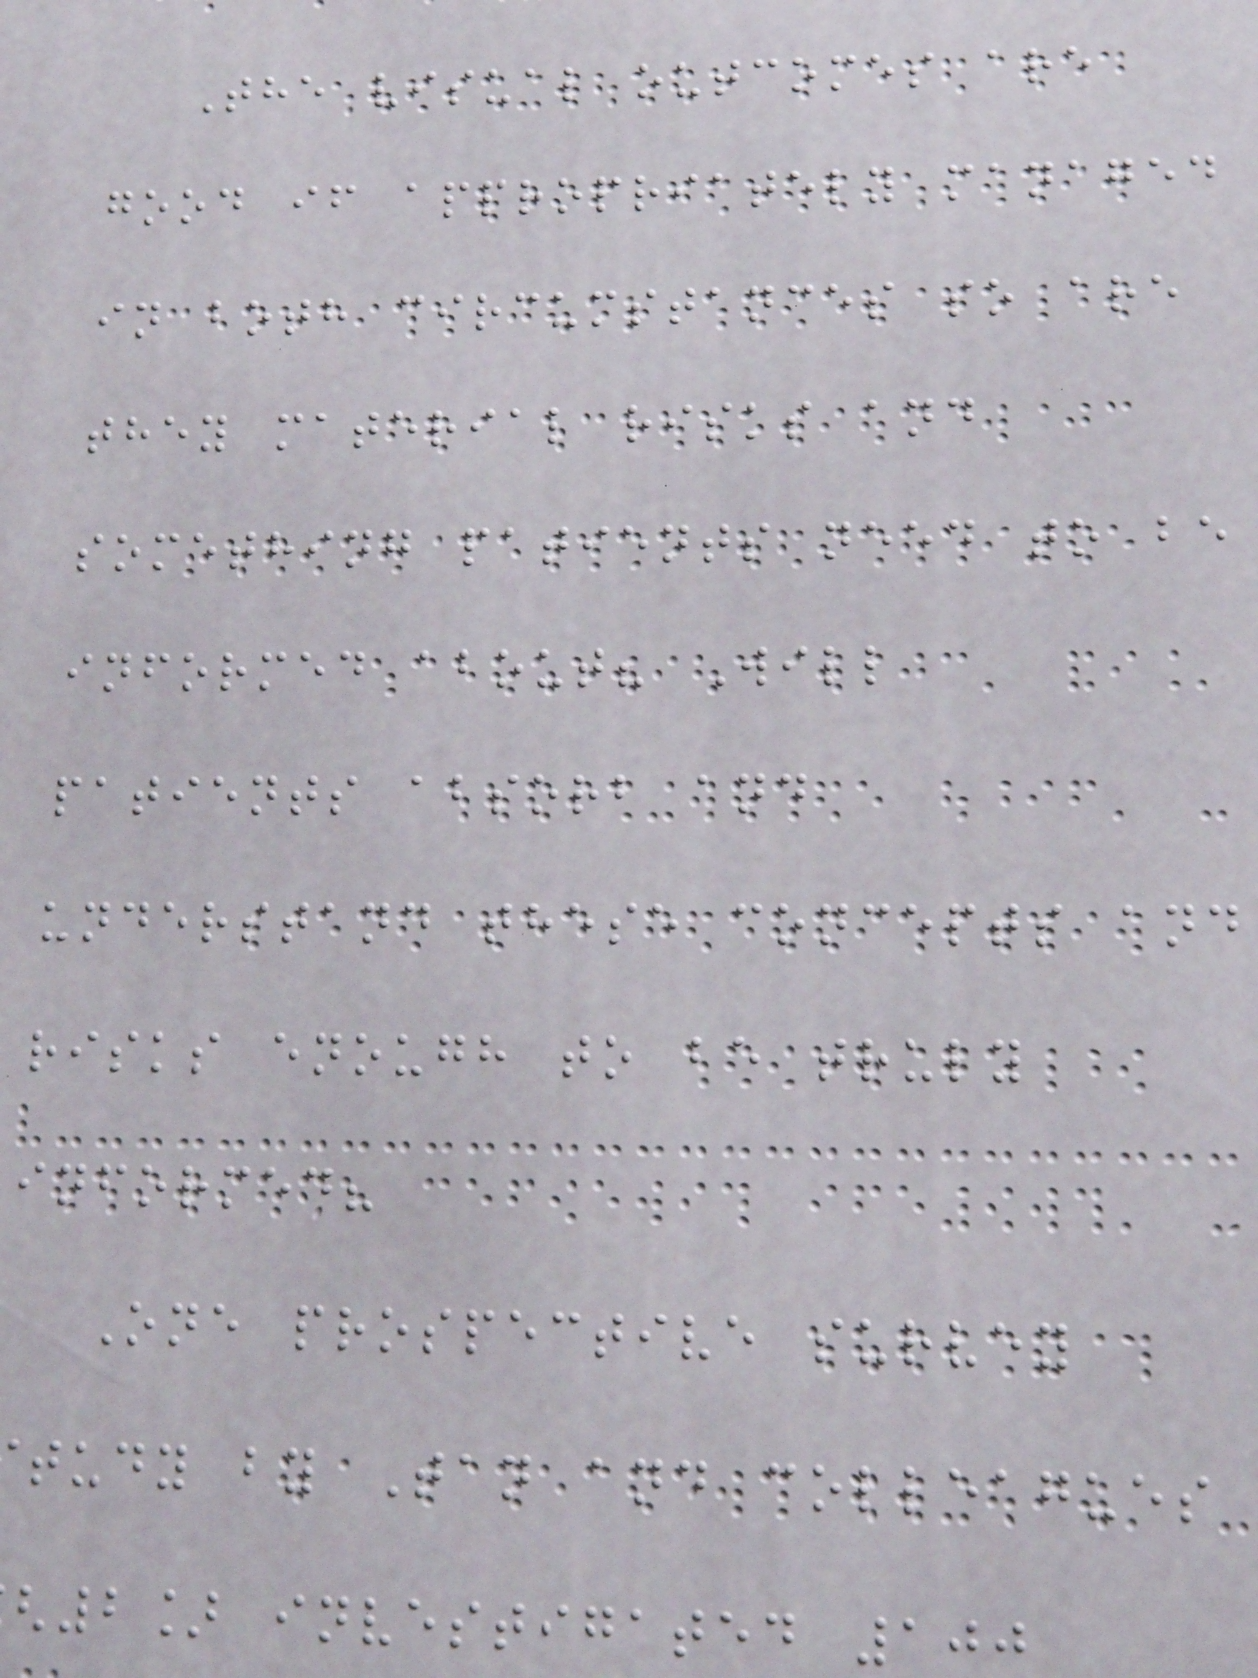The visual outcomes are
good if appropriately managed
in both circumstances so are
they material risks and
something patients need to be
informed about? Will
patients absorb and
understand these concepts and
risks enough to be truly
informed?
One prospective survey
tudy by Tan and colleagues
2] investigated 100
